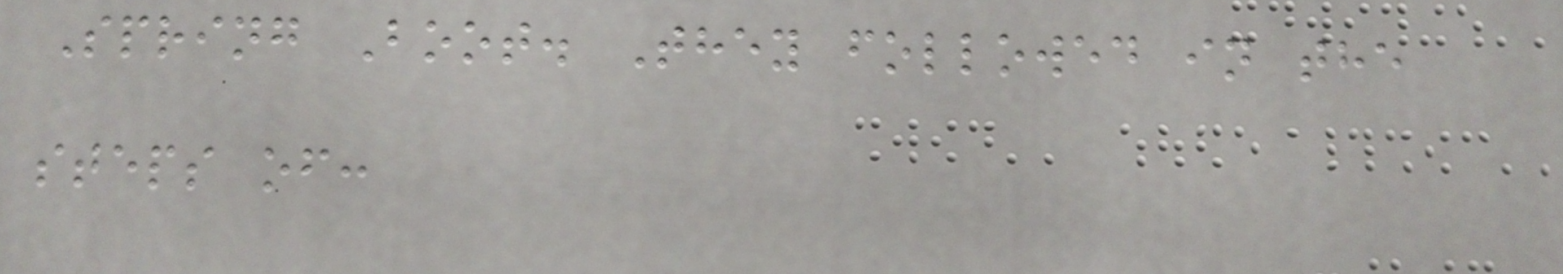Spring Boot. They followed in the
steps of:
